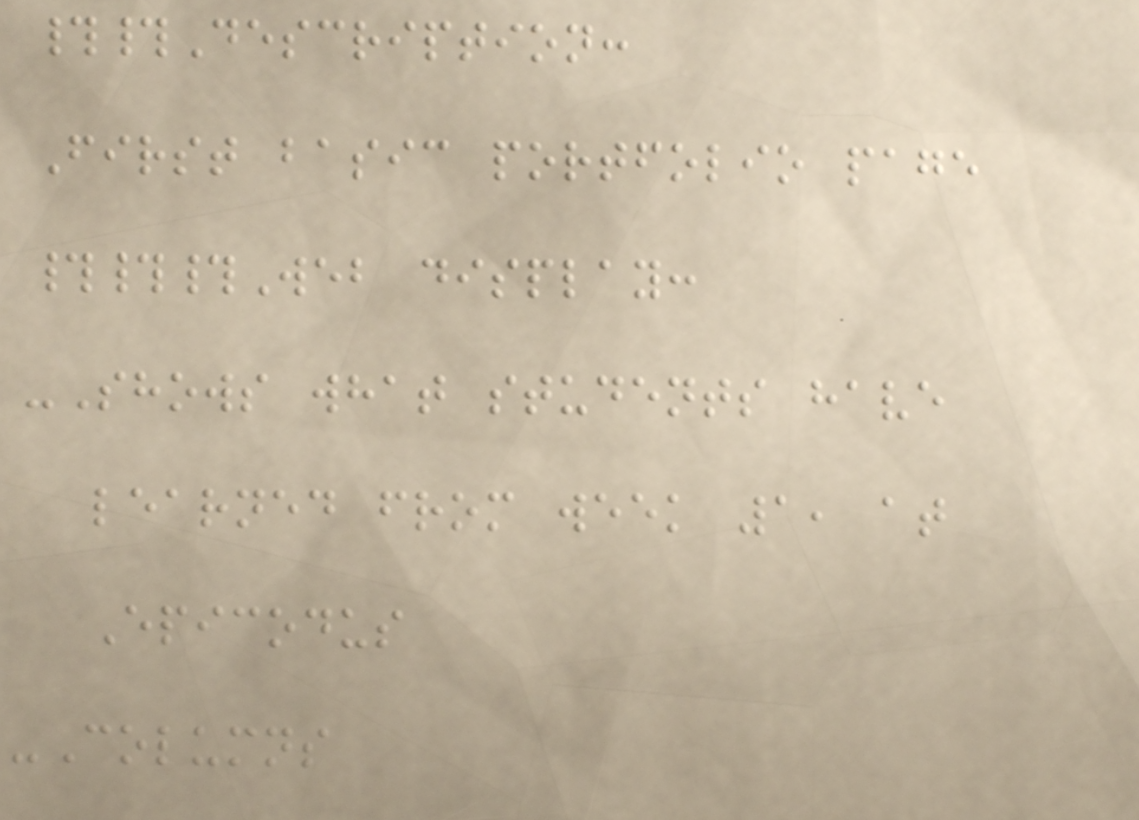##Description:
First basic portfolio page
###Web display:
-Shows what students have
learned from week 1, at
Epicodus
-Columns
